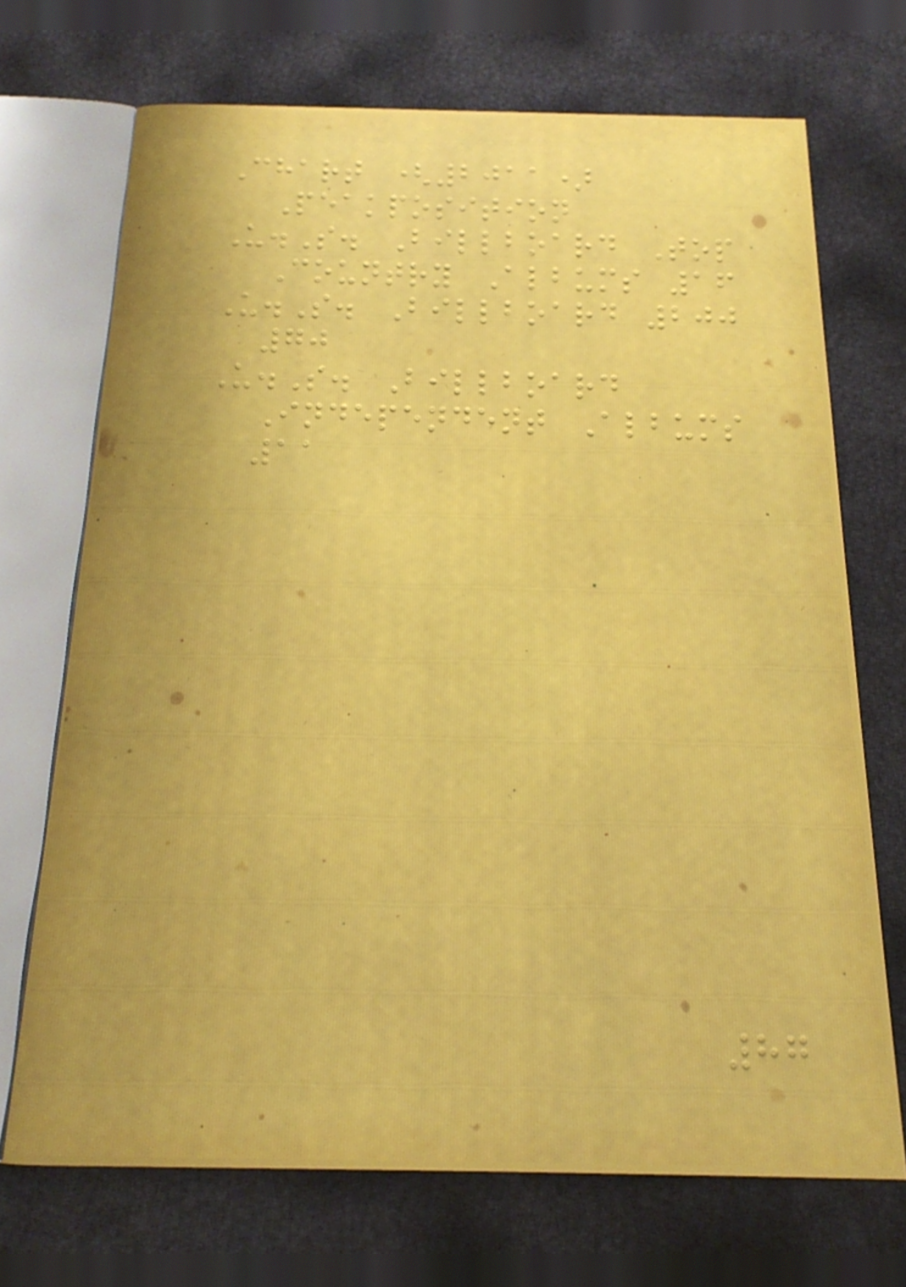Chart (2011)
Peakposition
U.S. Billboard Top
Country Albums 16
U.S. Billboard 200
70
U.S. Billboard
Independent Albums
11
87
